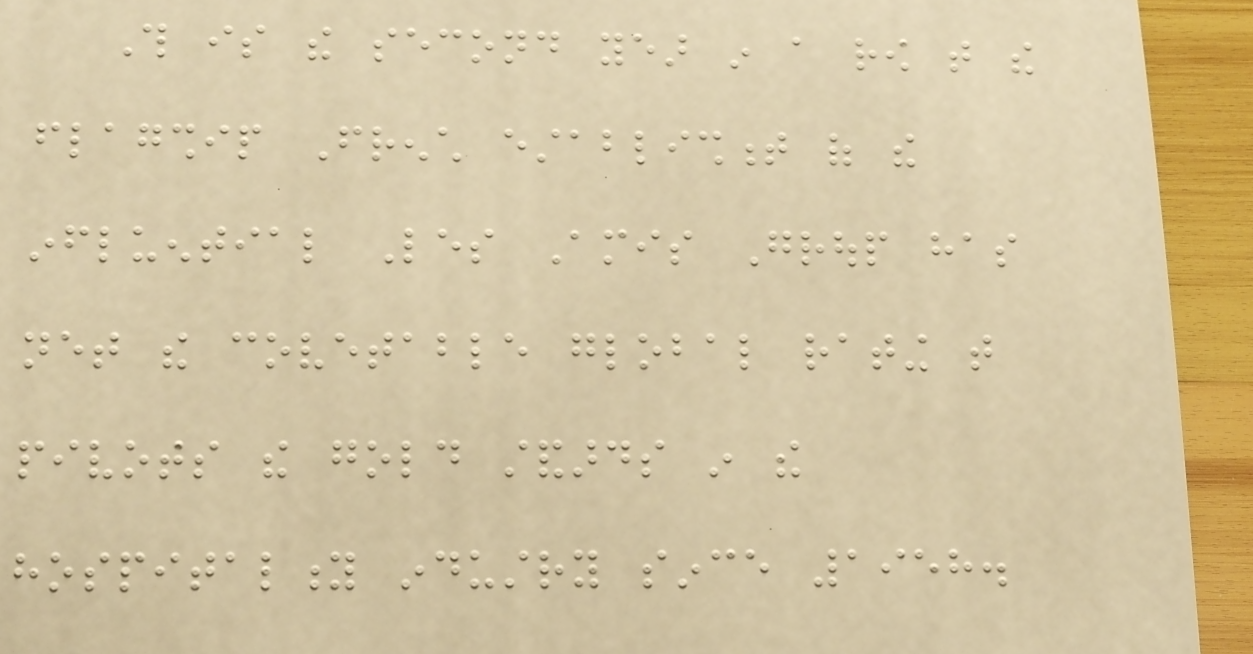This is the second year in a row that the
flagship French establishment of the
influential Les Amis Group has
net the covetable global rating that
pivots the gold standards in the
hospitality industry since 1958.
